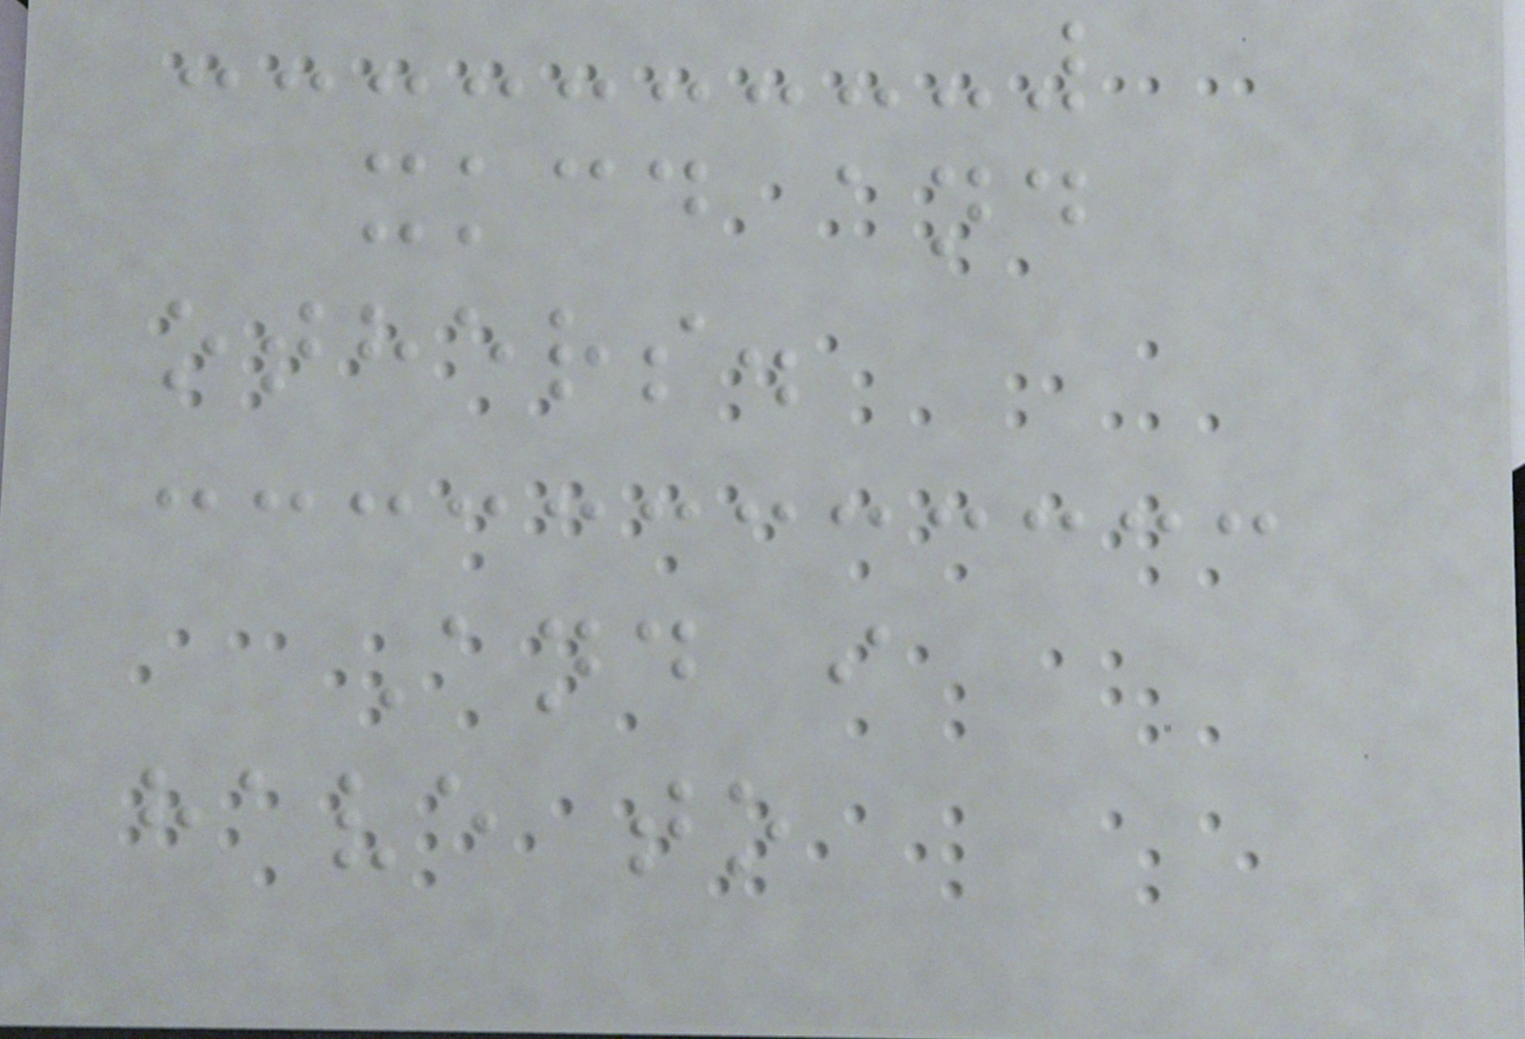xkcd and
others.
And i
have to
